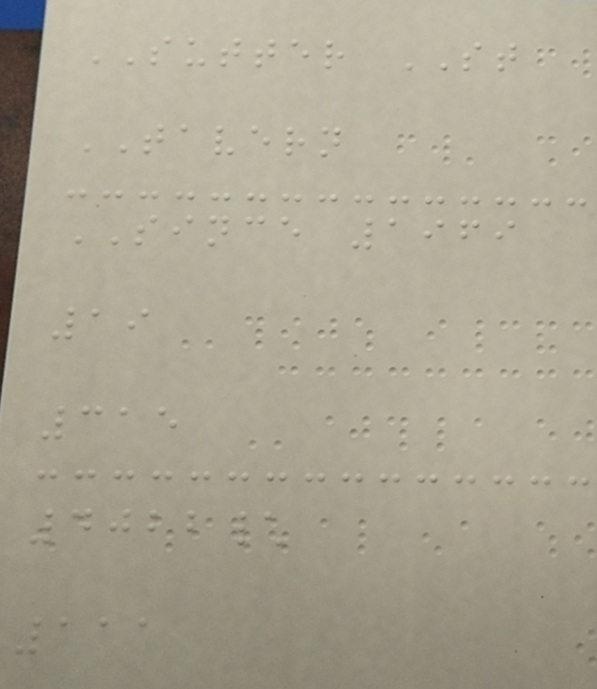SUTTER ST
TAVERN
SINCE 1969
19
315
4022\
111
